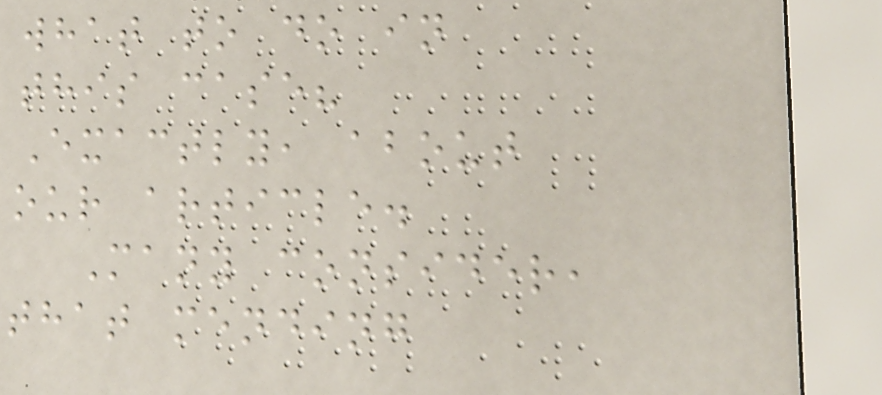what to do in
this case?
Exactly, about
our article.
Many consider,
that mending
